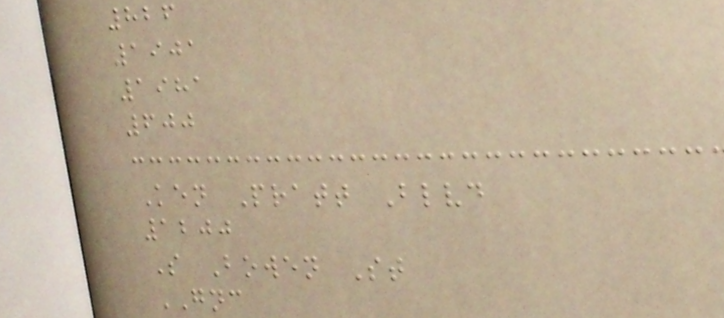826
1901
1981
600
Ken Pratt Blvd
1200
S Bowen St
GNC
